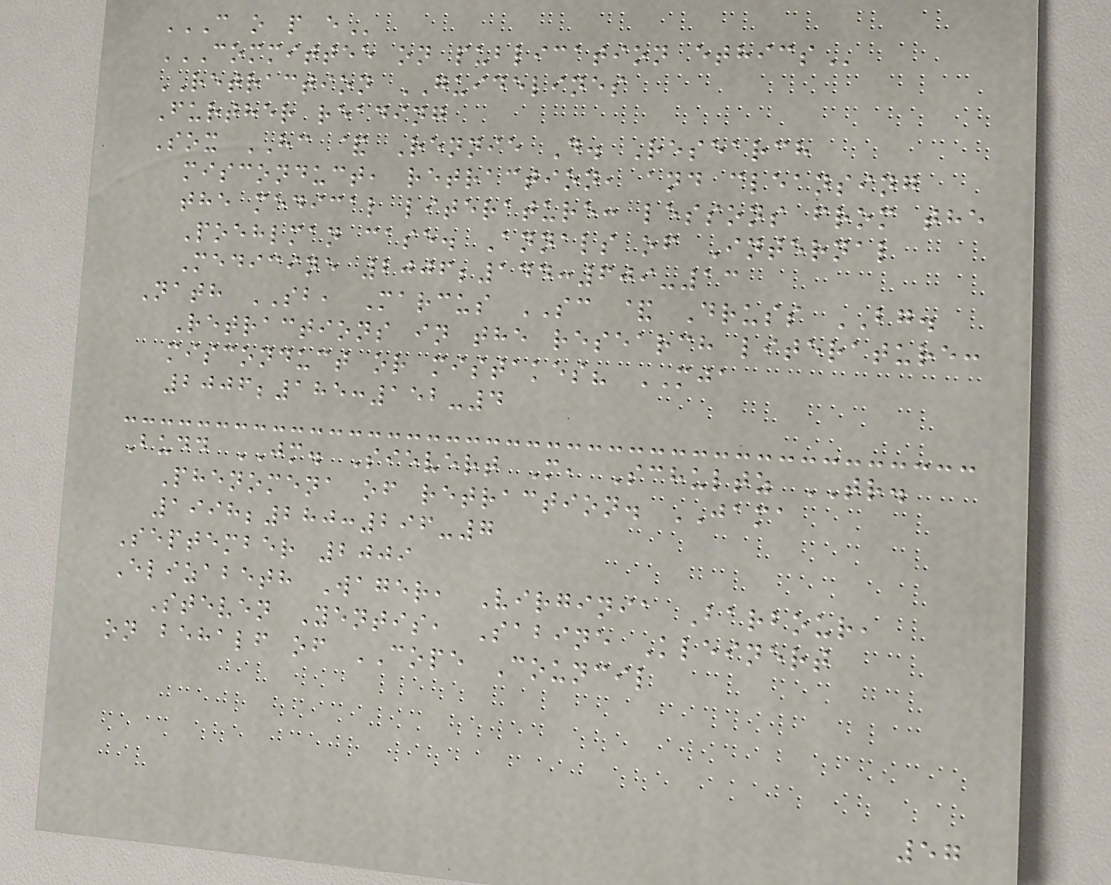C O P E
COMMITTEE ON PUBLICATION ETHICS
RETRACTION GUIDELINES
Further reading
Sox HC & Rennie D. Research
misconduct, retraction, and cleansing
the medical literature: lessons from the
Poehlman case. Annals of Internal
Medicine 2006;144:609-13
Nath SB, Marcus SC & Druss BG.
Retractions in the research literature:
misconduct or mistakes? MJA
2006;185:152-4
Budd JM. Sievert M, Schultz TR.
Phenomena of retraction. JAMA
1998;280:296-7
September 2009
Elizabeth Wager, Virginia Barbour,
Steven Yentis, Sabine Kleinert
on behalf of COPE Council
57
